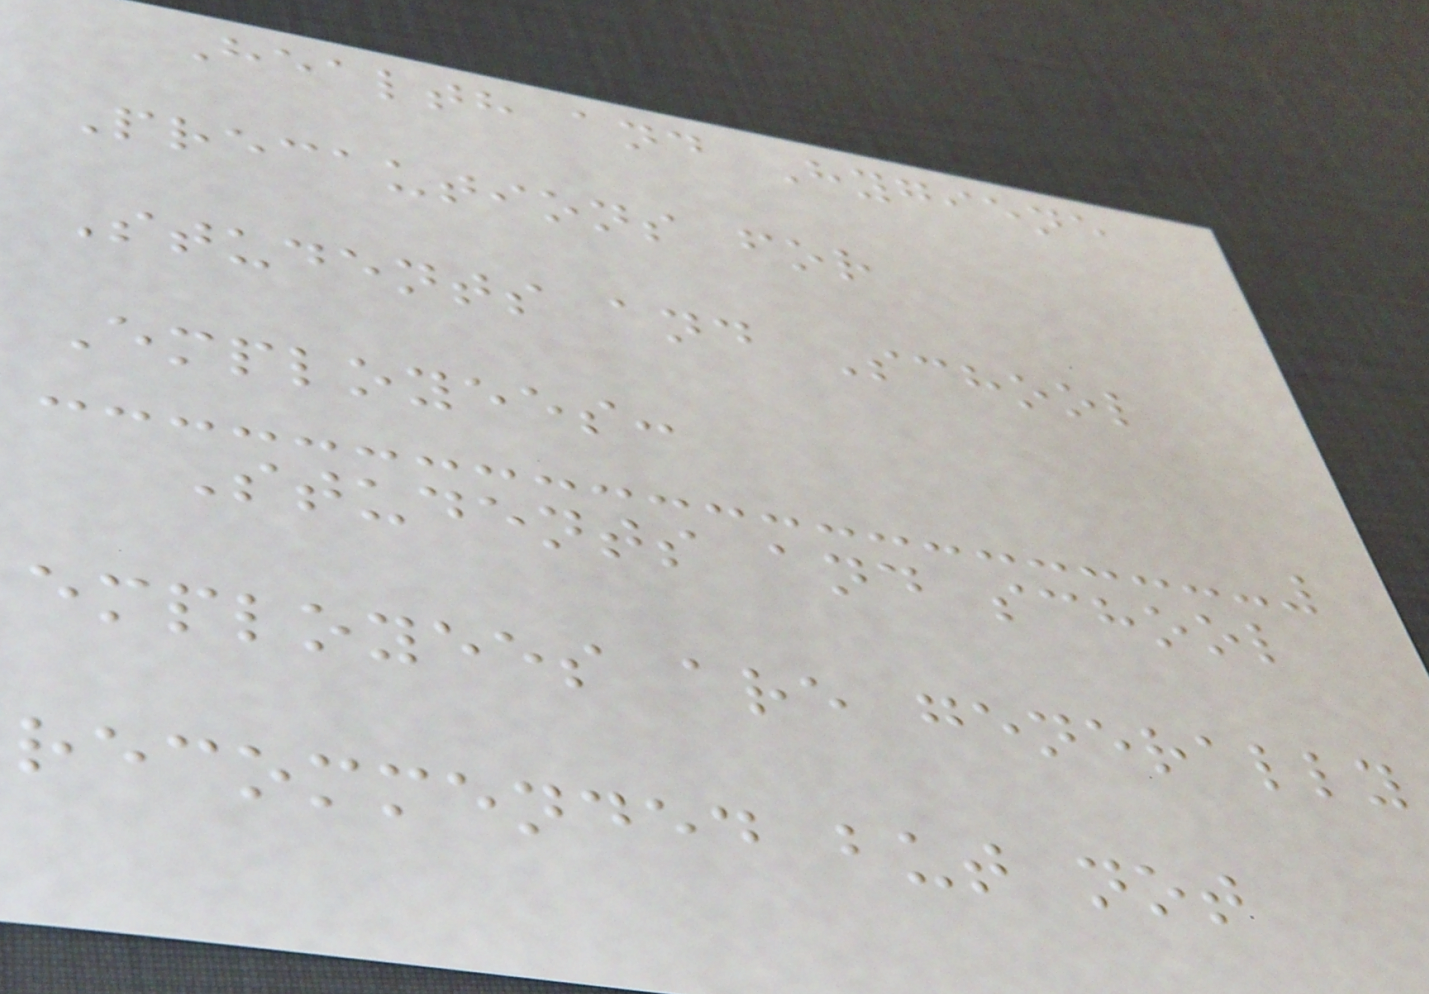Health and Hygiene
Precautions for
Students and School
Employees:
Students and school
employees are generally
recommended but not
